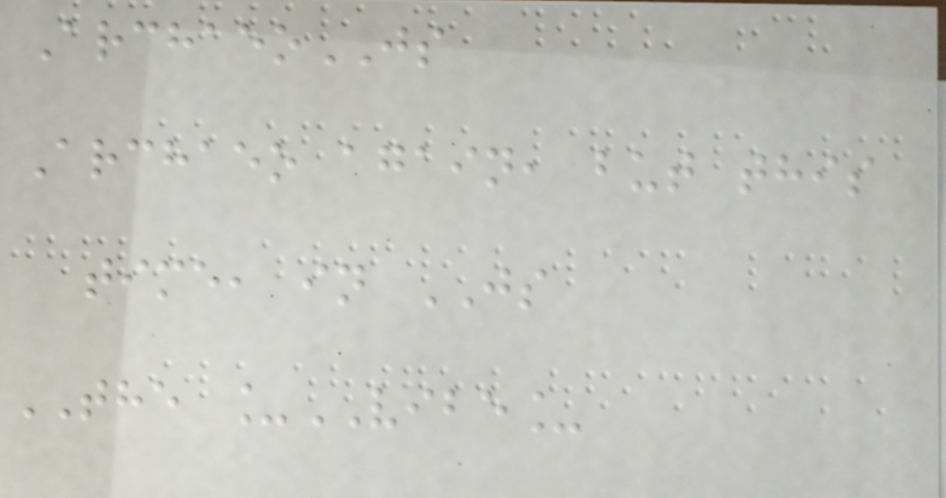ArchaeoJS
Archaeo again, but this
time, in JS
THE _VIBE_
